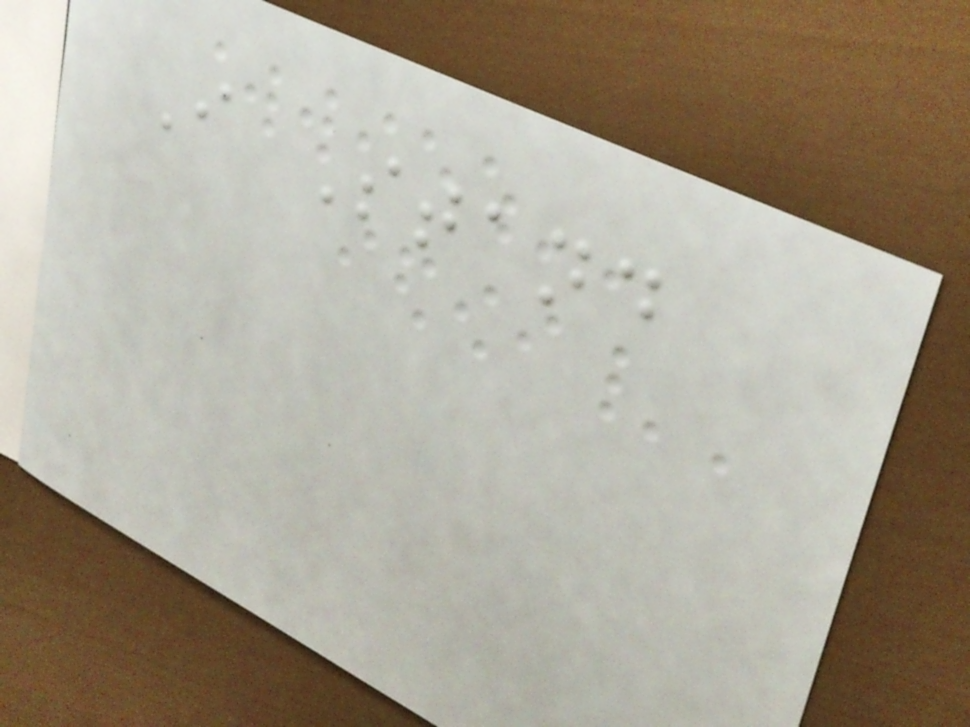I Stand
